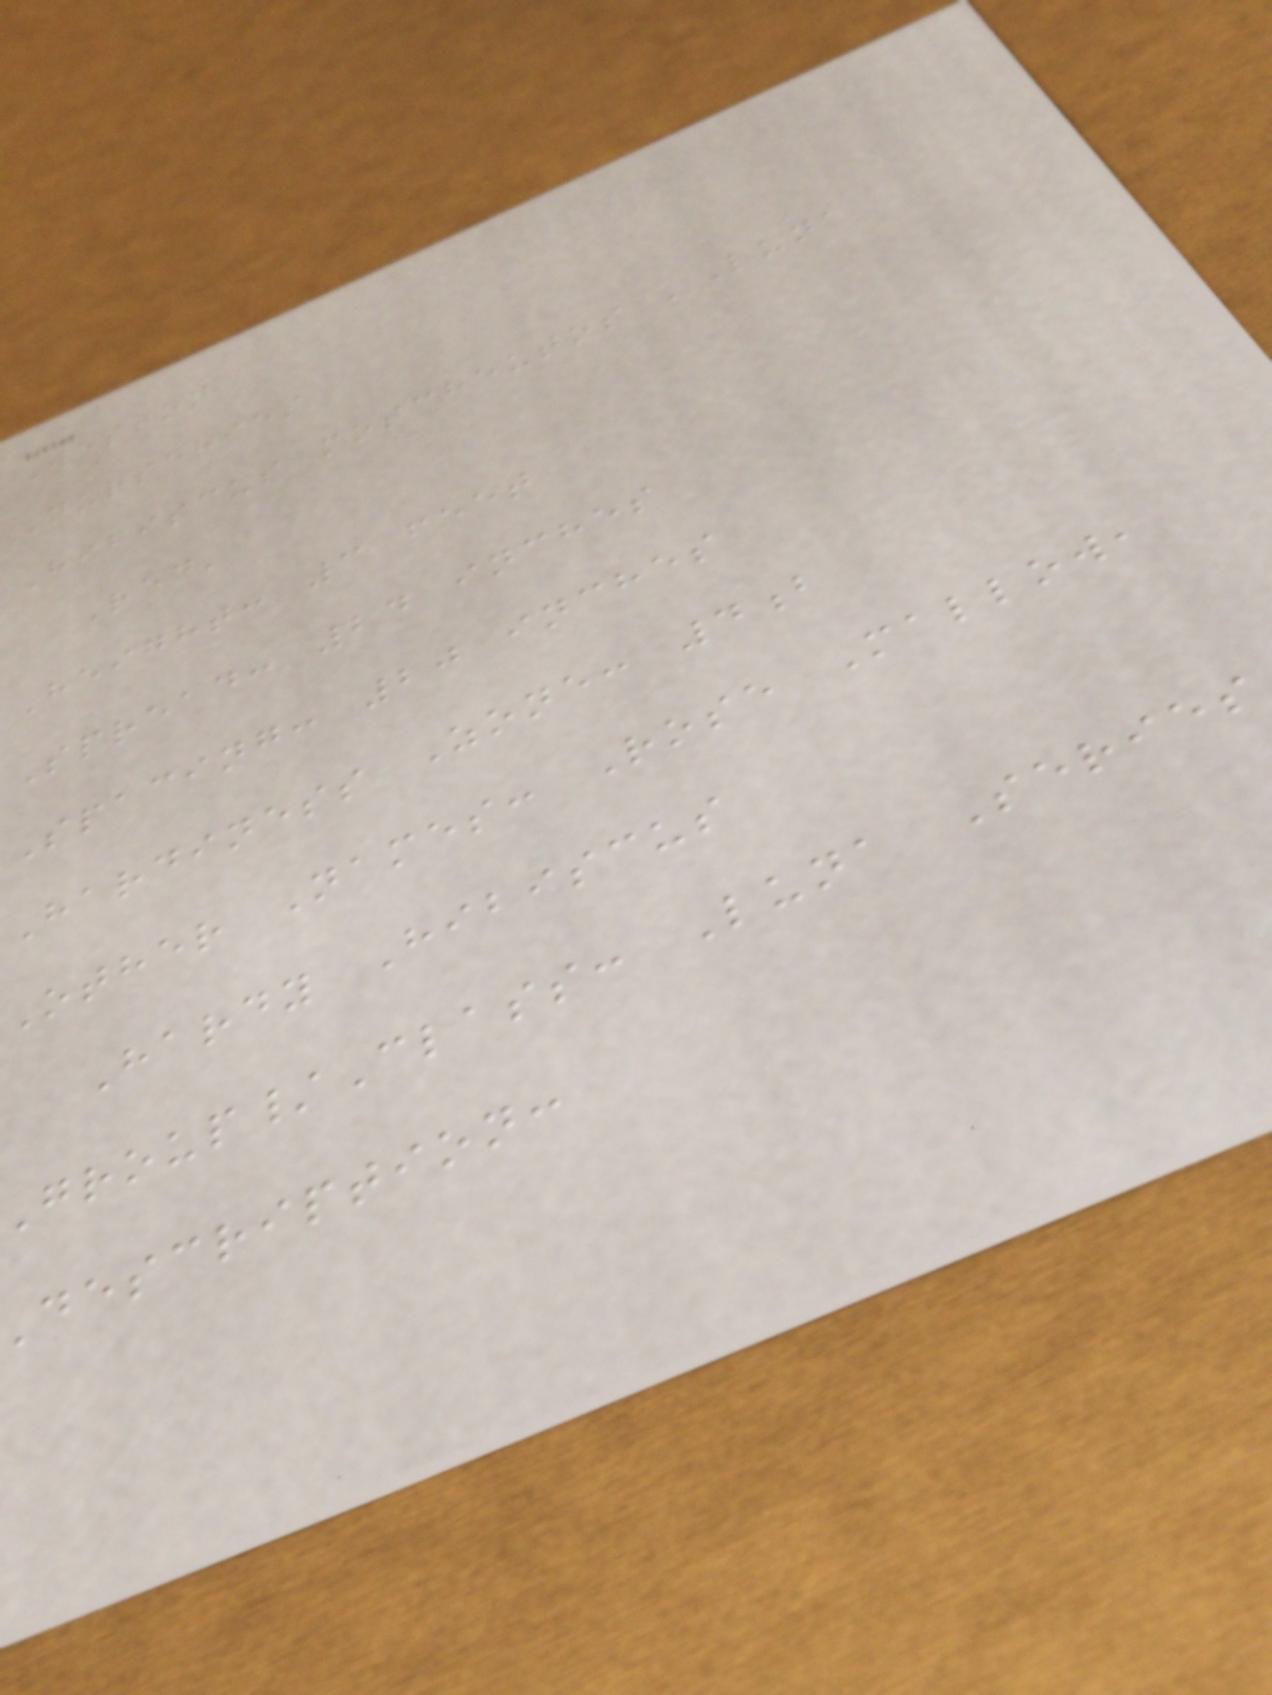Weston
Nurseries
Hibiscus moscheutos 'Luna
Red'
Height: 3 feet
Spread: 24 inches
Spacing: 20 inches
Hardiness Zone: 4b
Other Names: Rose Mallow,
Hardy Hibiscus
roup/Class: Luna Series
description:
